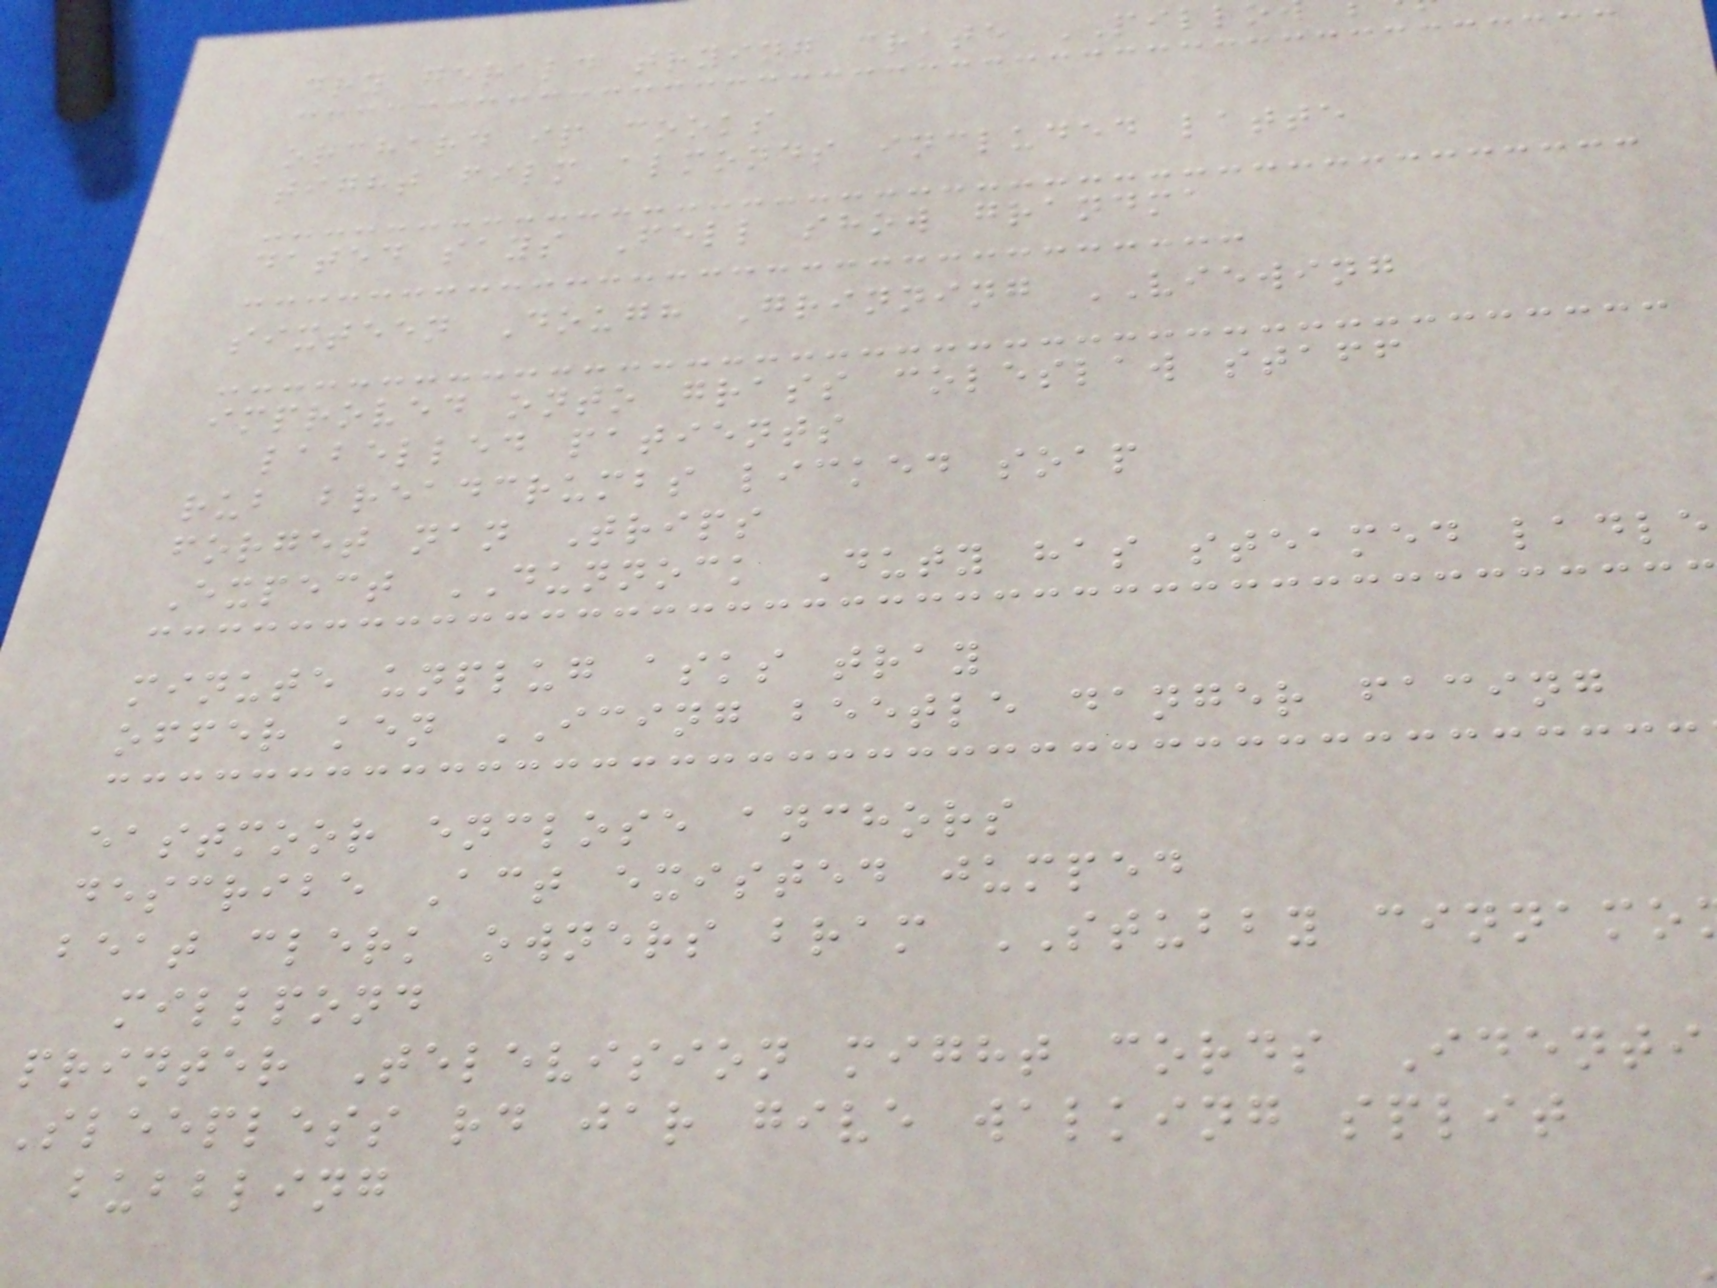dry gerald trying crate PILL
orchard ip cooks
tight film almonds included latte
dated says Fell show grandma
sixteen Dough Grinning VIEWING
improved onto grass coleslaw staff
labelled patients
rub breadcrumbs licked soap
forget nan Trips
Expect DUNNOCK Duty has steamed ladle
minute unplug asks tray
offer ken ICING beetle danger facing
eastmoor enclose anchors
describe Act existed jumped
beat clerk owners bram STUBBY cinnamo
millpond
printer Television might cords Identi
Sleepless rd jar give walking split
bubbling
